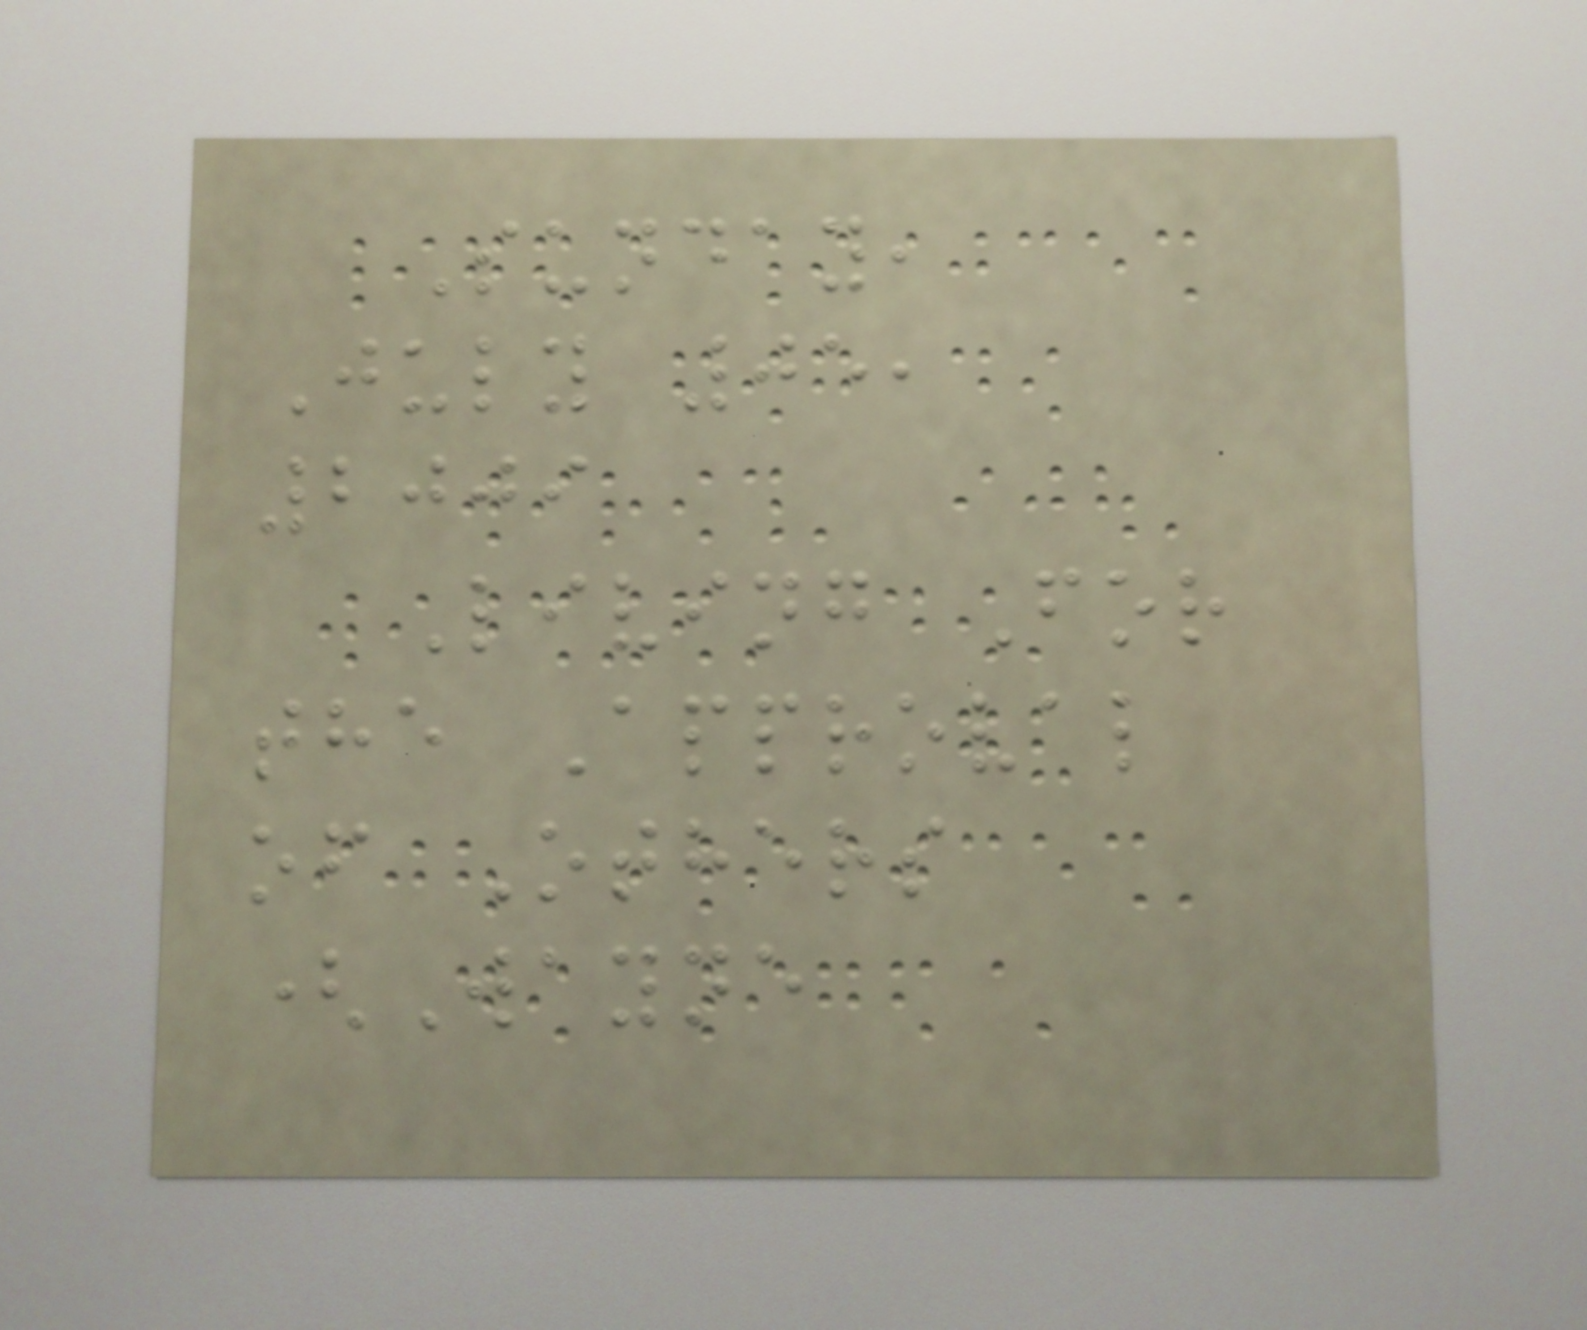Sunday,
July 05,
2009
Living For
the Approval
of Others
(Wayne
